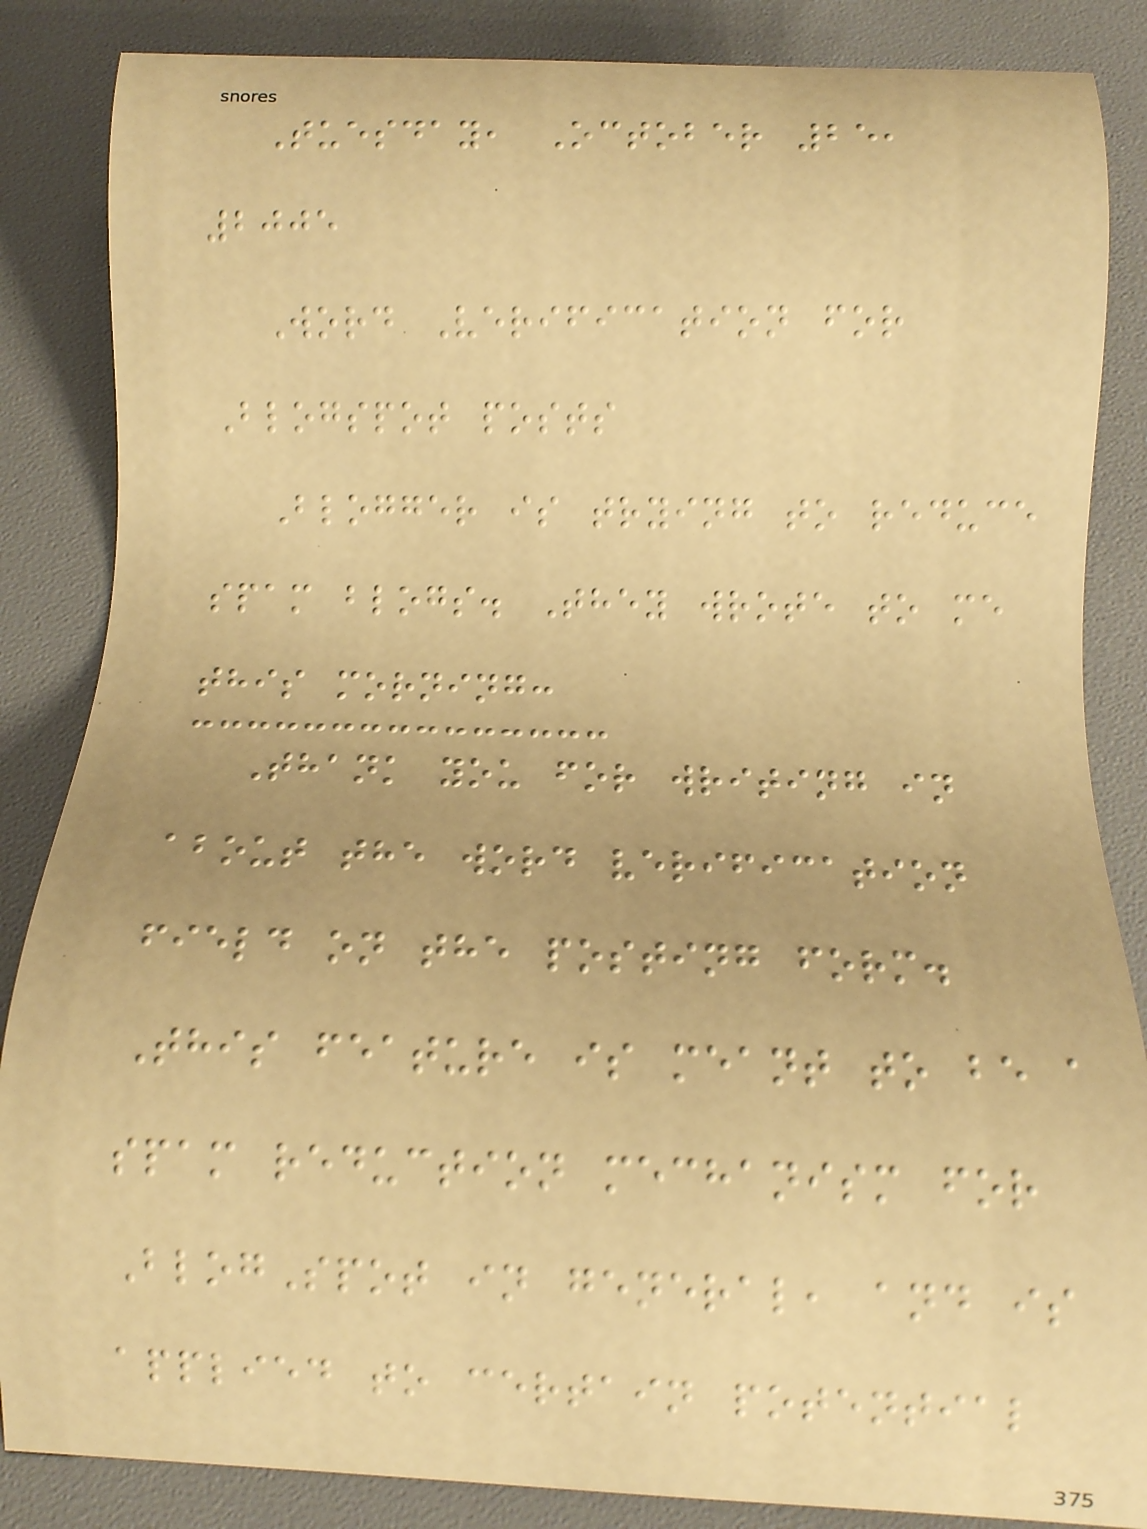Tuesday, October 25,
2005
Word Verification for
Blogspot posts
Blogger is trying to reduce
spam blogs. They wrote to me
this morning:
Thank you for writing in
about the word verification
field on the posting form.
This feature is meant to be a
spam reduction mechanism for
BlogSpot in general, and is
applied to certain potential
